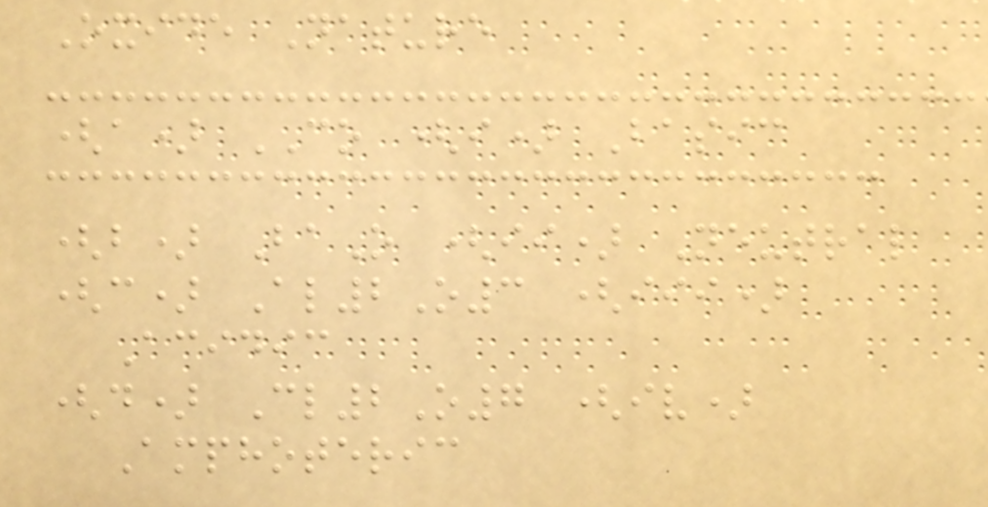Oxide Nature
(a) CO (i) Basic
(b) BaO (ii) Neutral
(c) Al2O3 (iii)
Acidic
(d) Cl2O7 (iv)
Amphoteric
